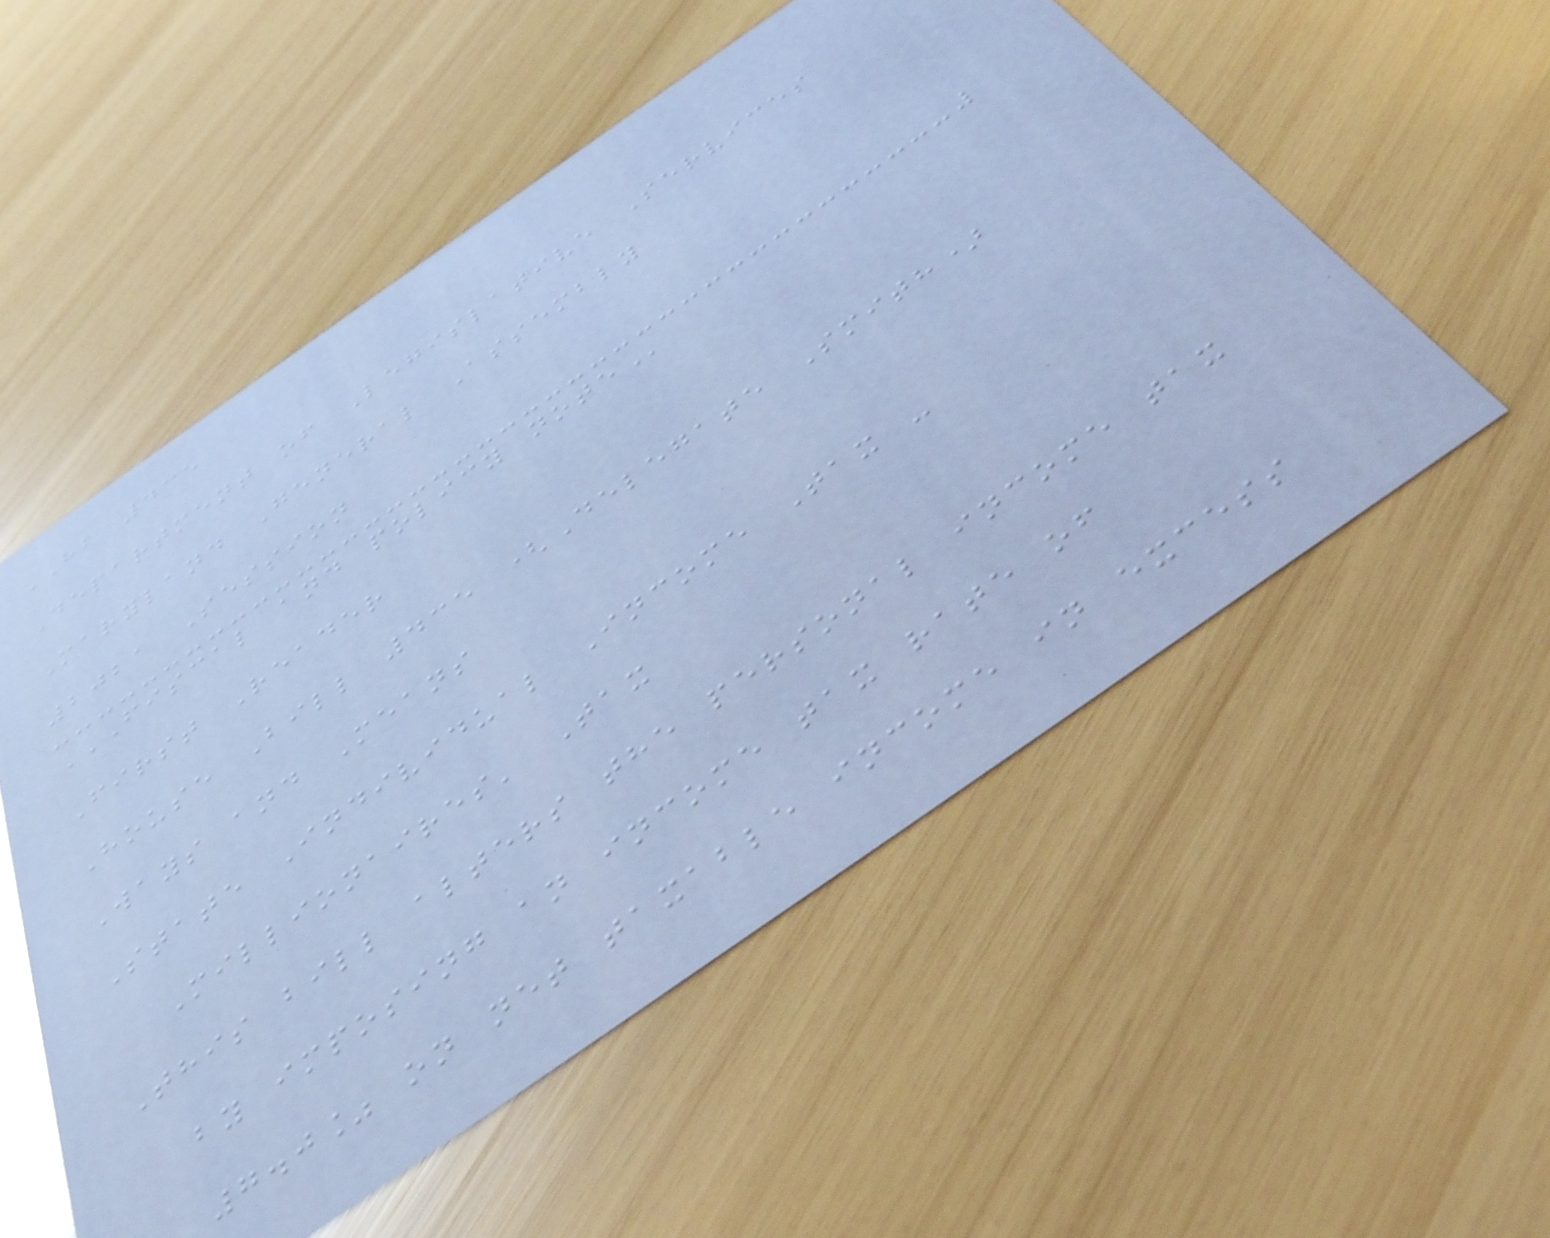HB 435
Department of Legislative Services
Maryland General Assembly
2021 Session
FISCAL AND POLICY NOTE
First Reader
House Bill 435 (Delegate Smith)
Ways and Means
State Individual Income Tax -
Millionaires' Tax
This bill alters the personal income tax
by imposing an income tax rate of
7.0% on net taxable income in excess
